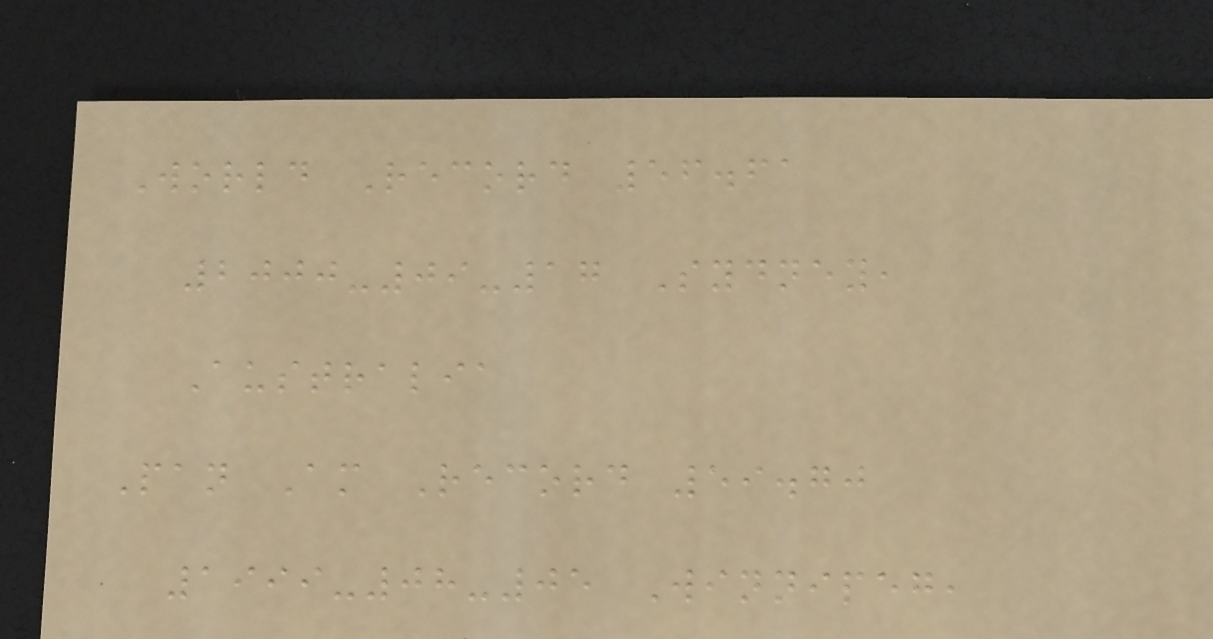World Record 56.61
2000-09-17 Sydney,
Australia
Pan Am Record 59.70
1999-08-05 Winnipeg,
